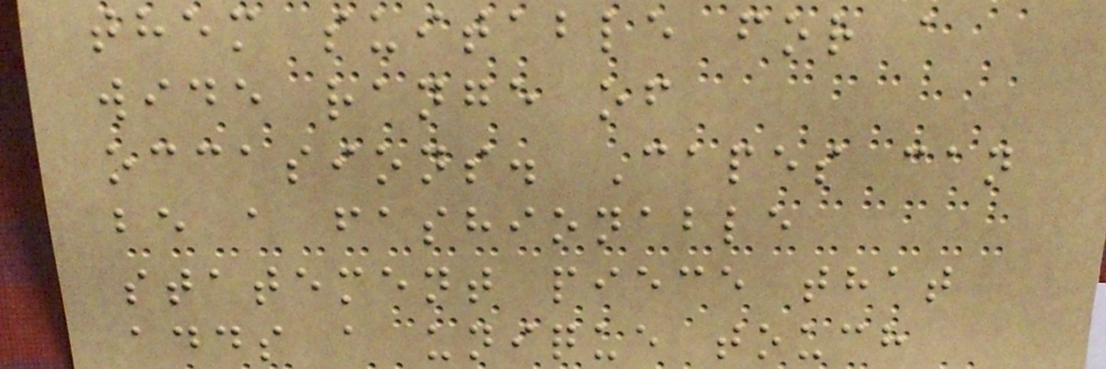them suitable for a
wide range of
occasions. Capes can
be a fashionable
statement piece that
adds a unique touch
